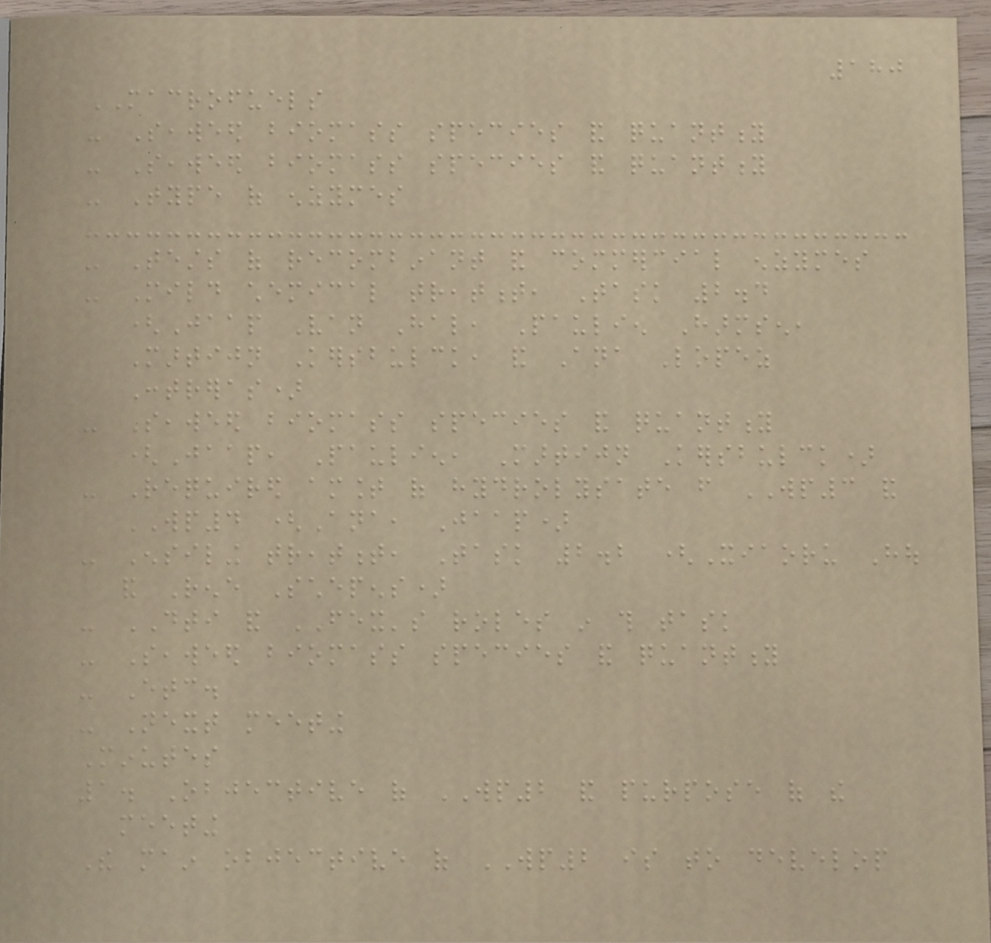180
MACROFUELS
- Seaweed biomass species and quantity
- Seaweed biomass species and quantity
- Type of enzymes
- Tests of recombinant and commercial enzymes
- Mild chemical treatment, Task 2.4
(Jaap Van Hal, Paulien Harmsen,
Martijn Kersbulck, and Ana Lopez
Contreras)
- Seaweed biomass species and quantity
(Jaap, Paulien, Martijn Kersbulck)
- Required amount of hydrolysate from WP3 and
WP4 (Ana, Jaap)
- Ensiling treatment, Task 2.2 (Xiaoru Hou
and Rene Schepens)
- DTI and FEX's roles in this task
- Seaweed biomass species and quantity
- Etc.
- Next meeting
Minutes
1. Objective of WP2 and purpose of the
meeting
The main objective of WP2 is to develop
